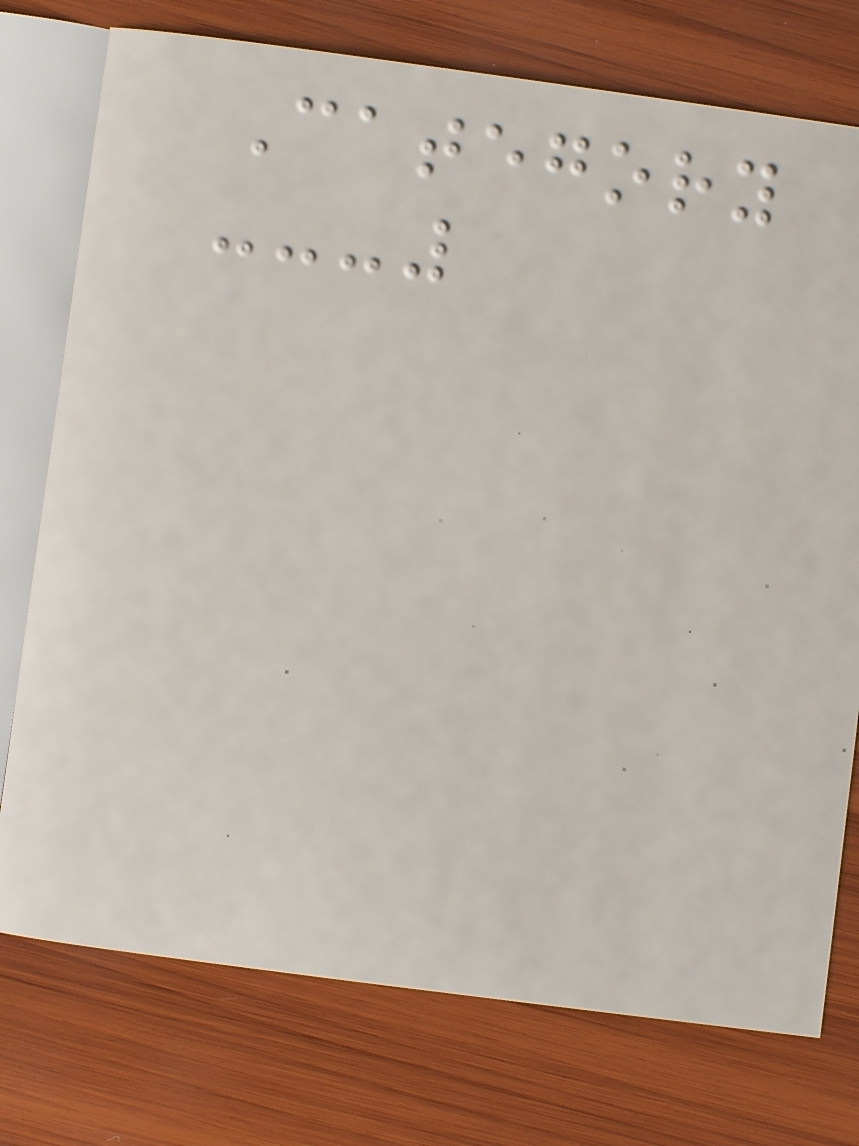Category
